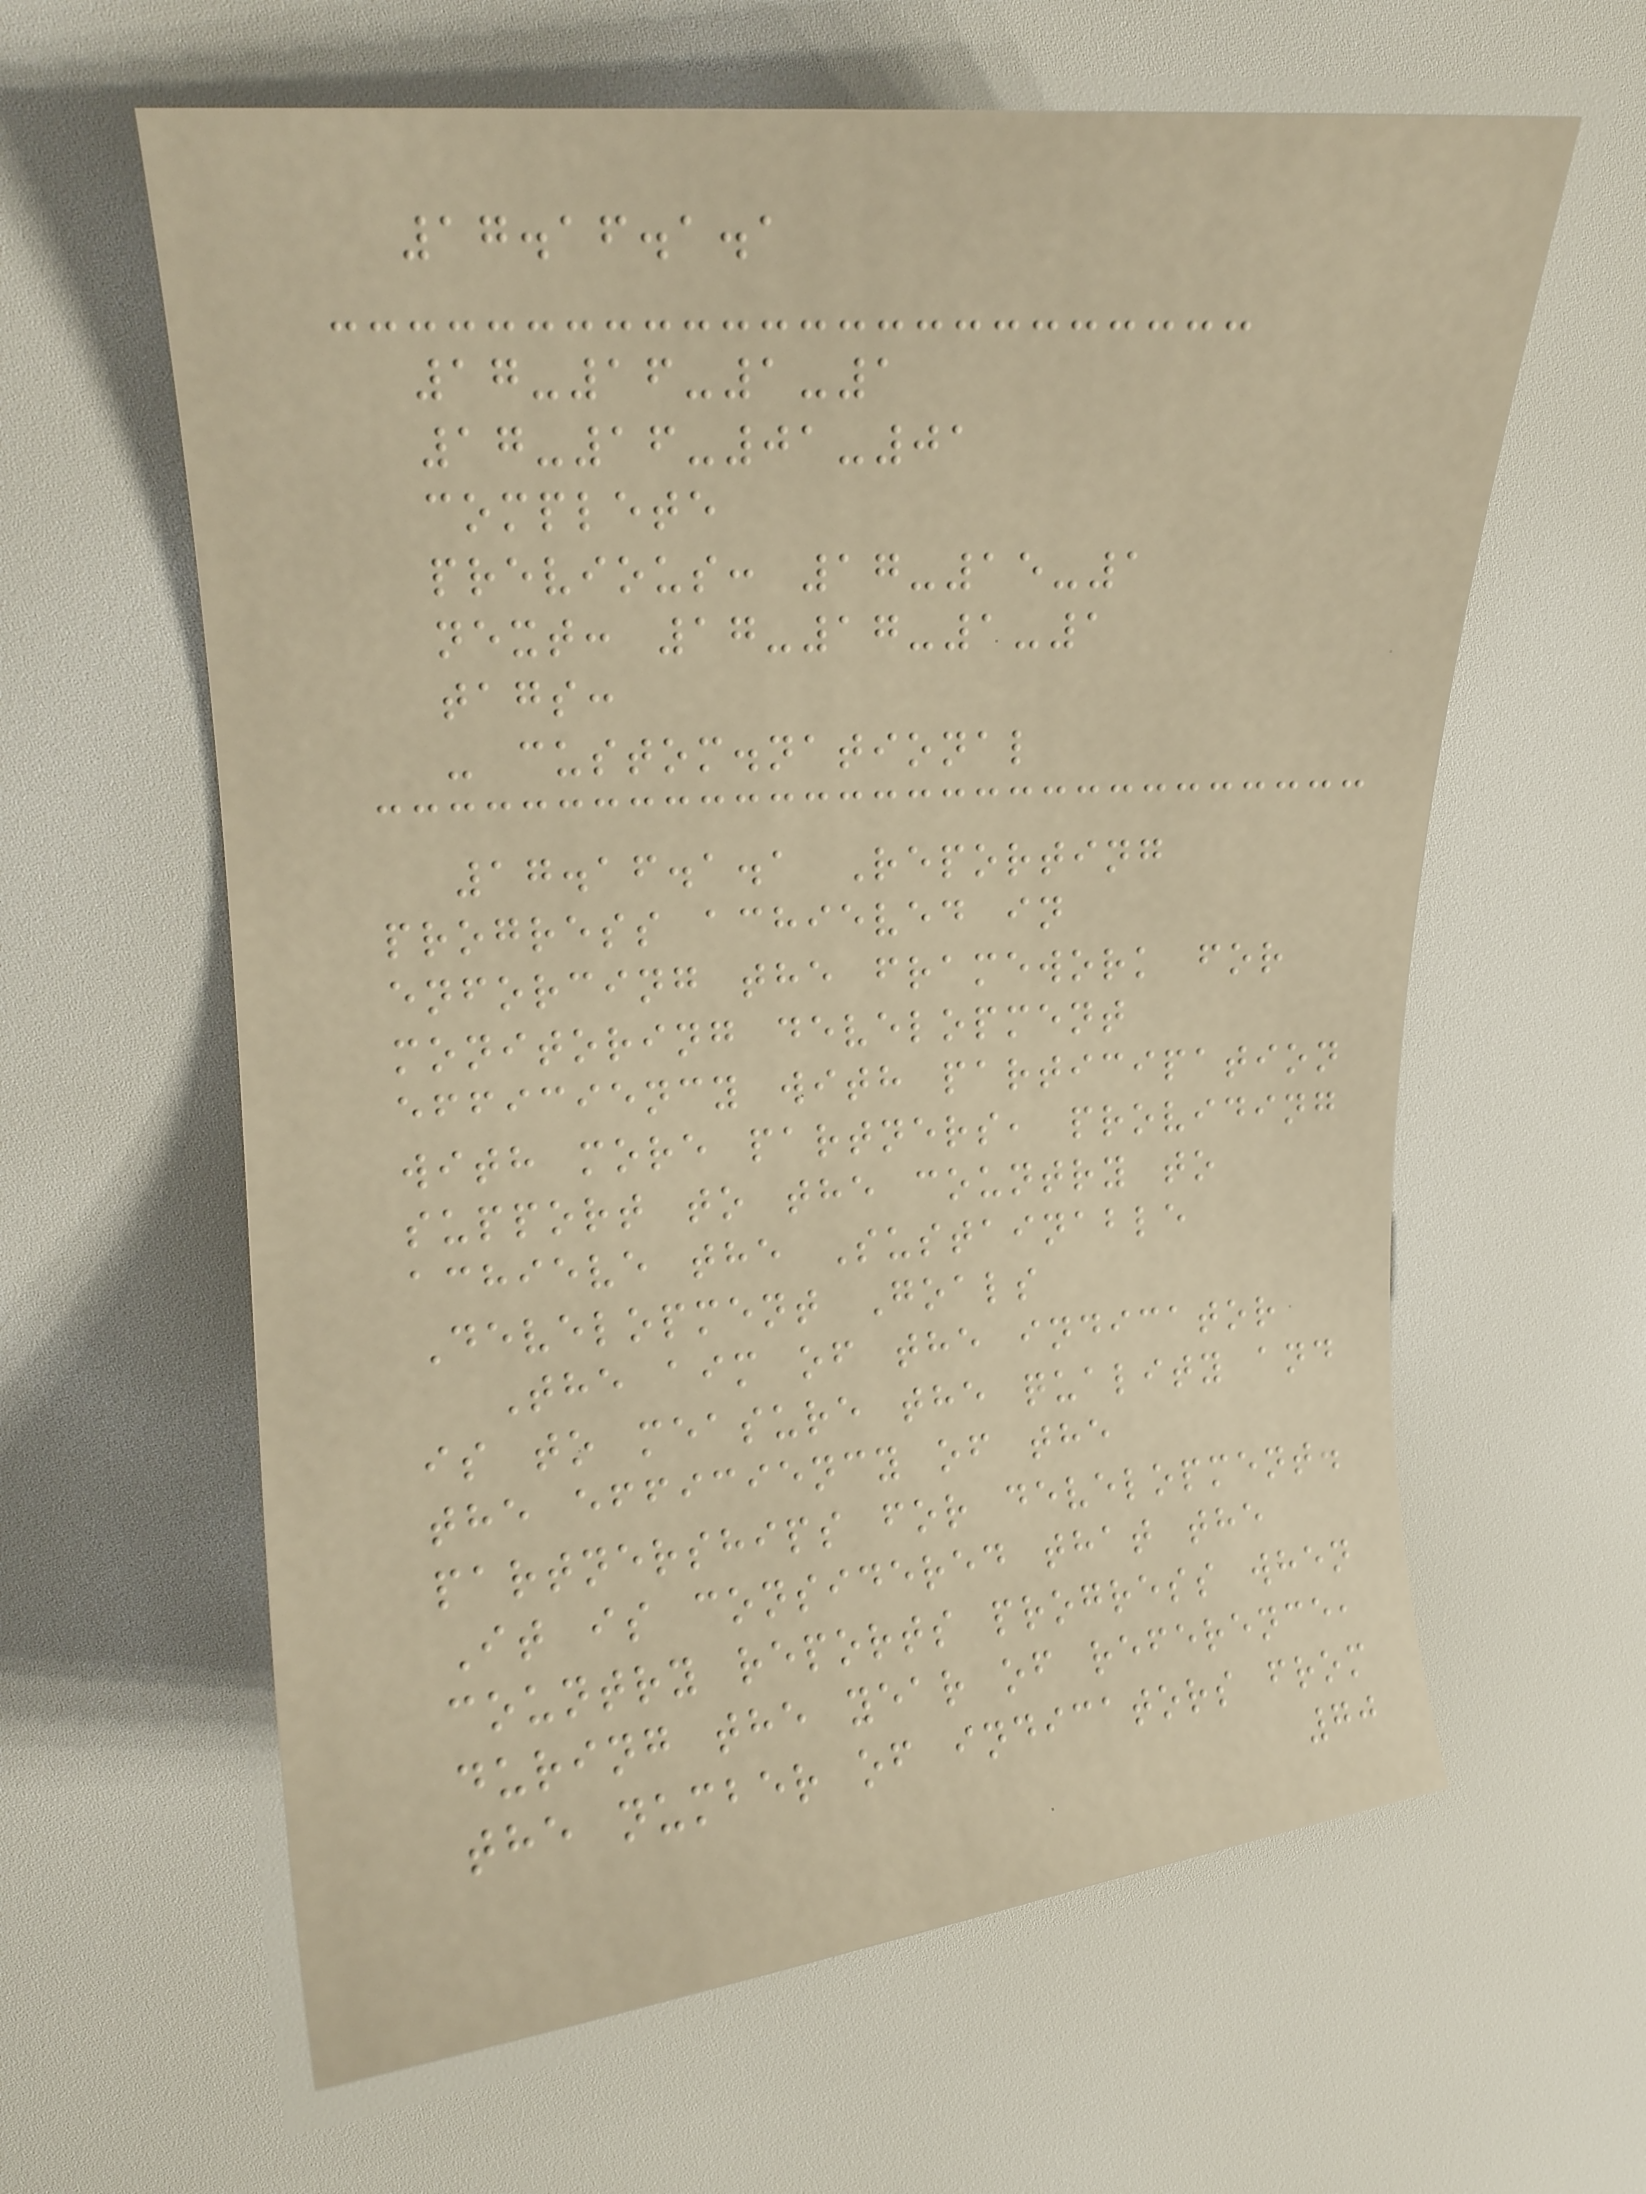17.16.1.1
17-16-1-1
17-16-01-01
complete
previous: 17-15-1
next: 17-17-1-1
tags:
- custom.national
17.16.1.1 Reporting
progress achieved in
enforcing the framework for
monitoring development
efficiency with participation
with more partners, providing
support to the country to
achieve the Sustainable
Development Goals
The aim of the indicator
is to measure the quality and
the efficiency of the
partnerships for development.
It is considered that the
country reports progress when
during the year of reference,
the number of indicators from
70
